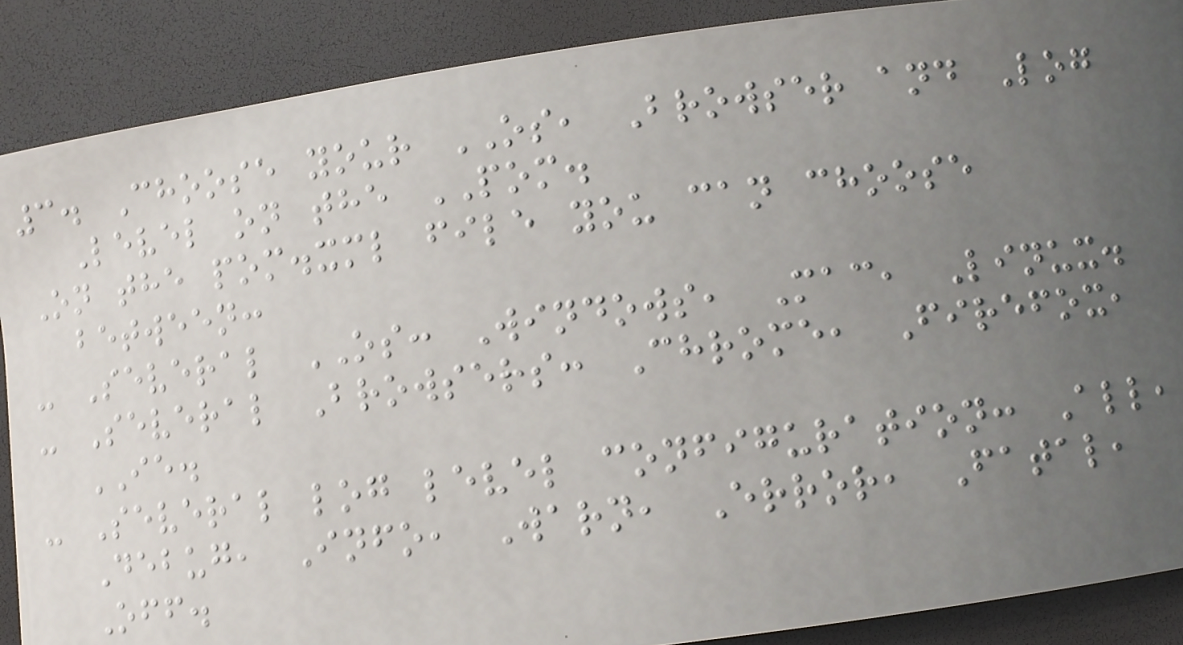3. Choose your OS, Browser and Log
Level on the POM.
On the pom.xml file you can choose
between:
- Several OS: Windows, Mac, Linux.
- Several Browsers: Chrome, Firefox,
IE.
- Several log level configuration: All,
Debug, Info, Warn, Error, Fatal,
Off.
